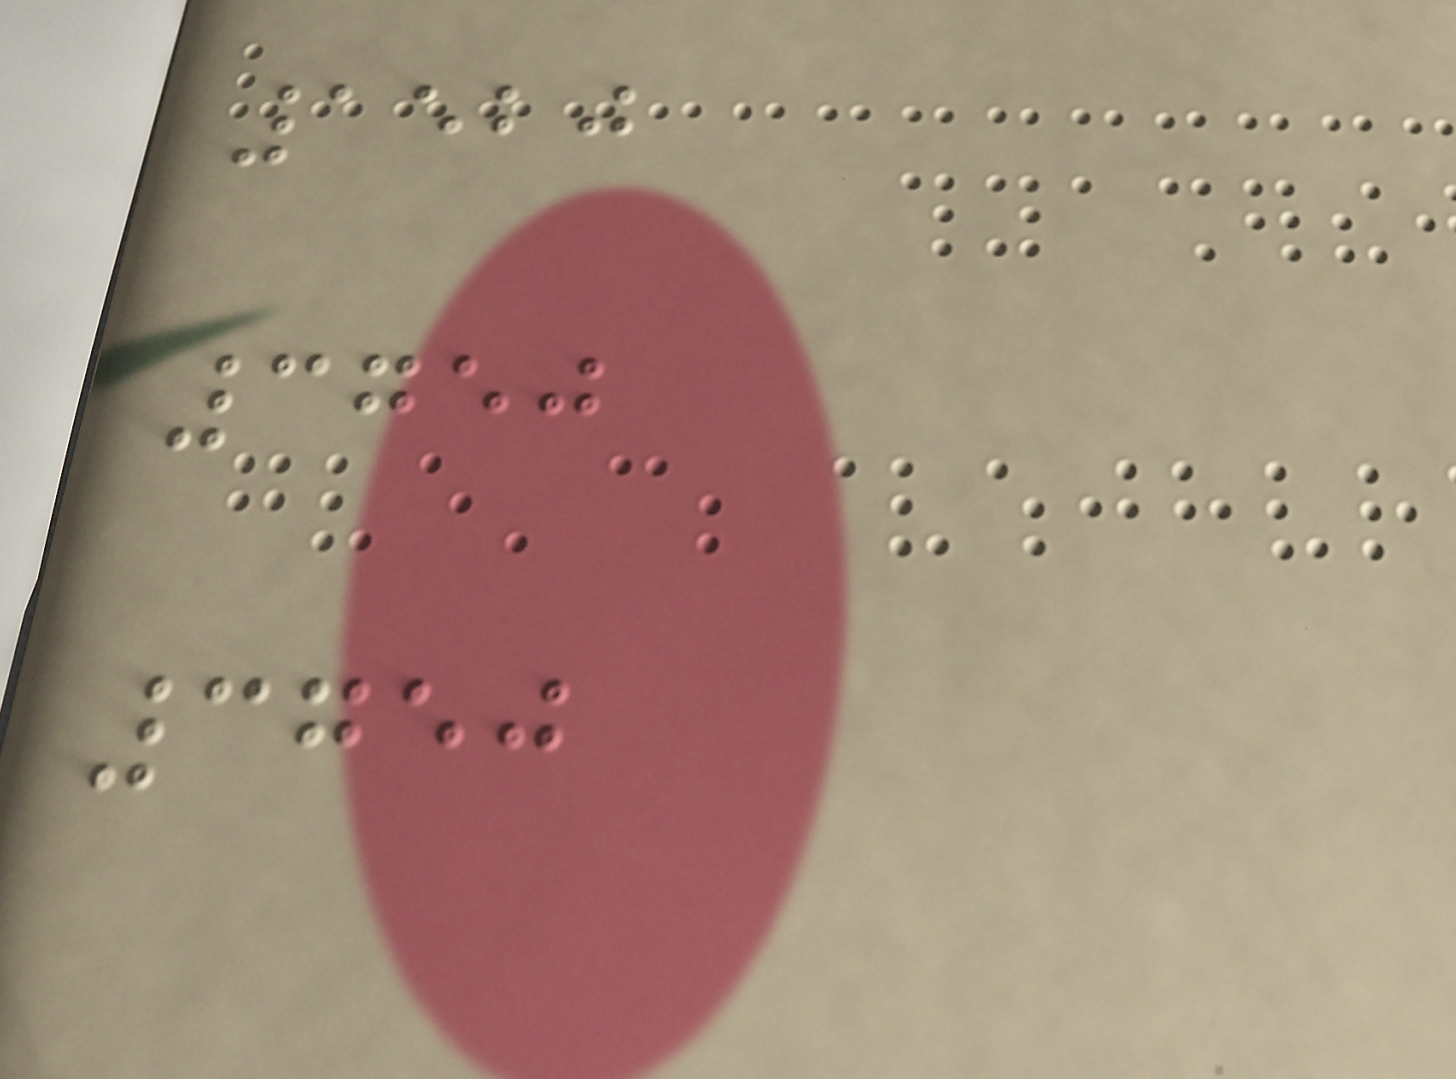1520
3750
3750
